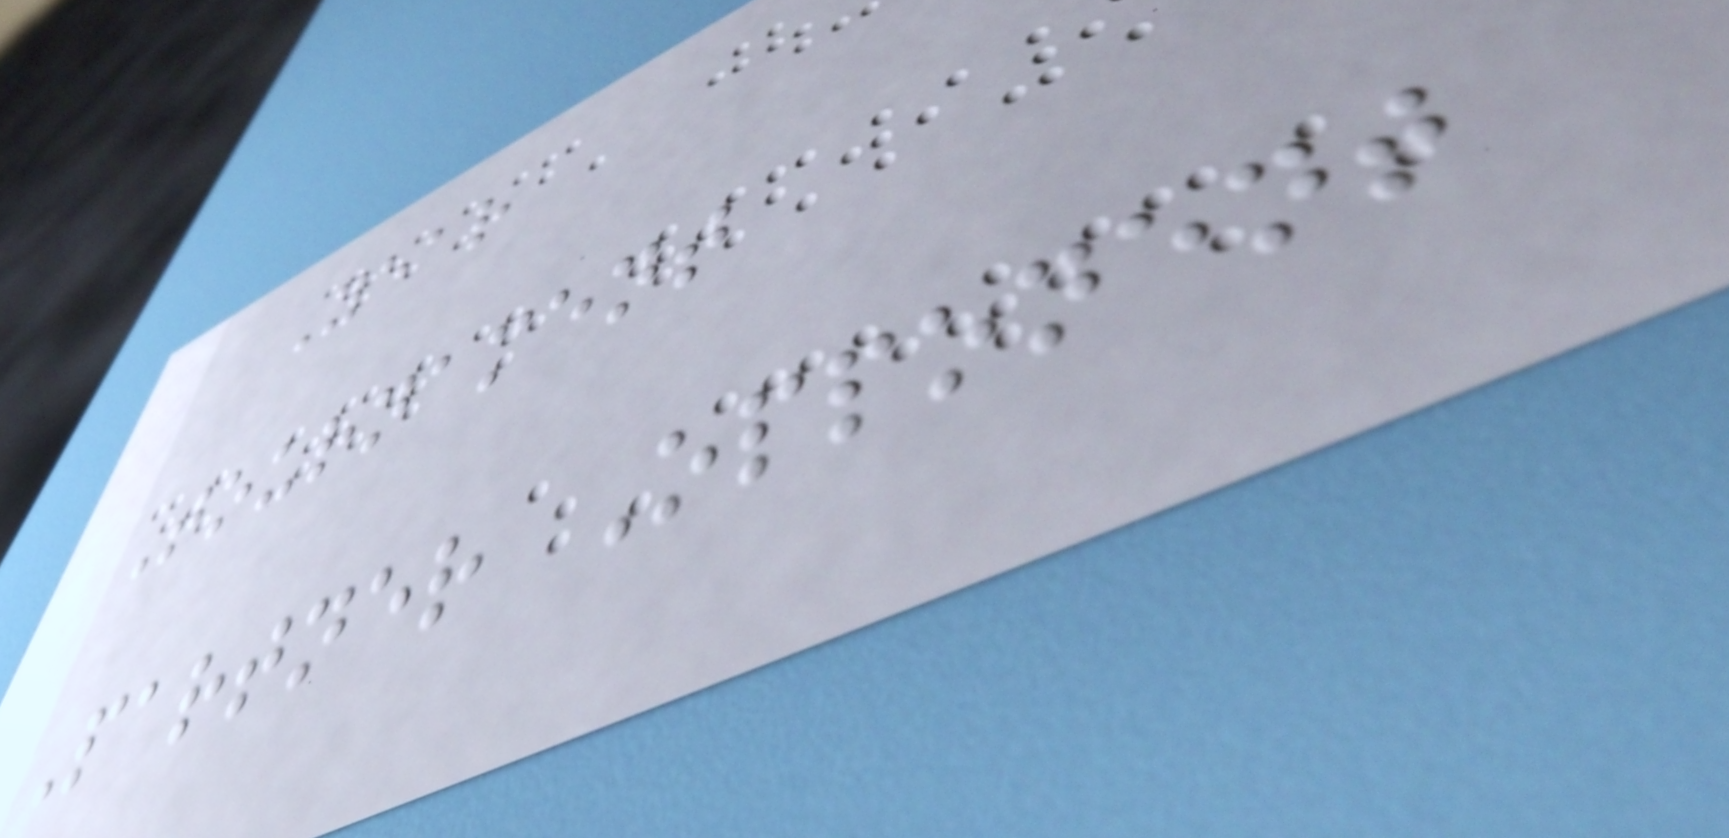Year
Tournament
Partner Opponent
